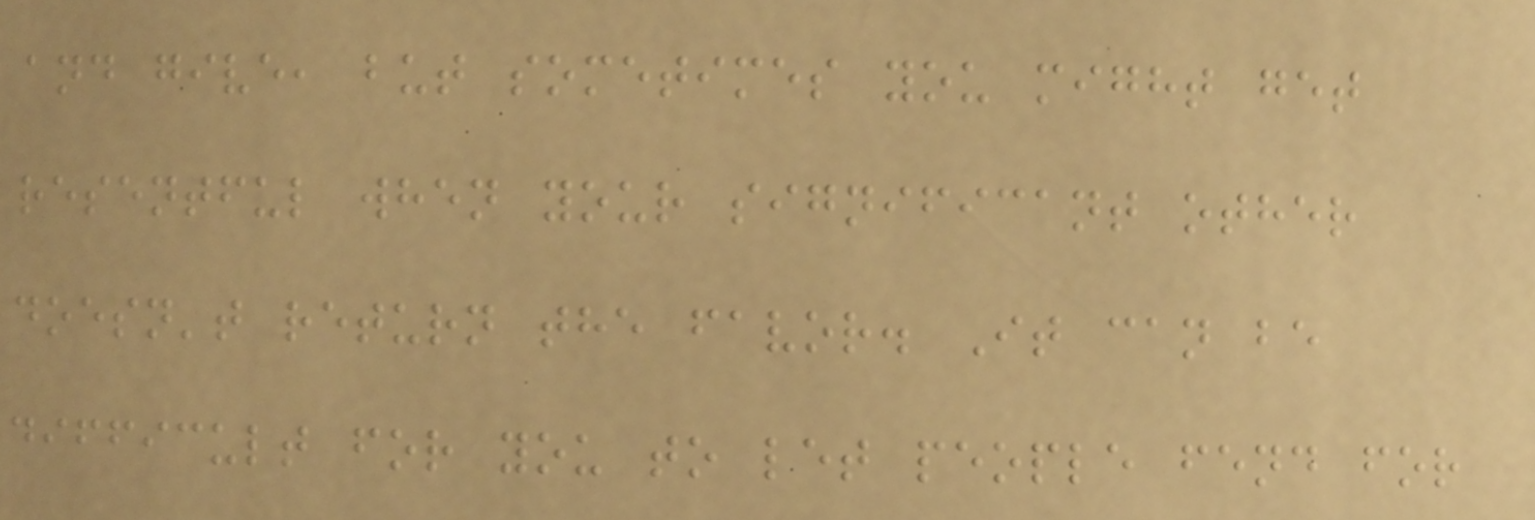and give, but sometimes you might get
resentful when your significant other
doesn't return the favor. It can be
difficult for you to let people fend for
